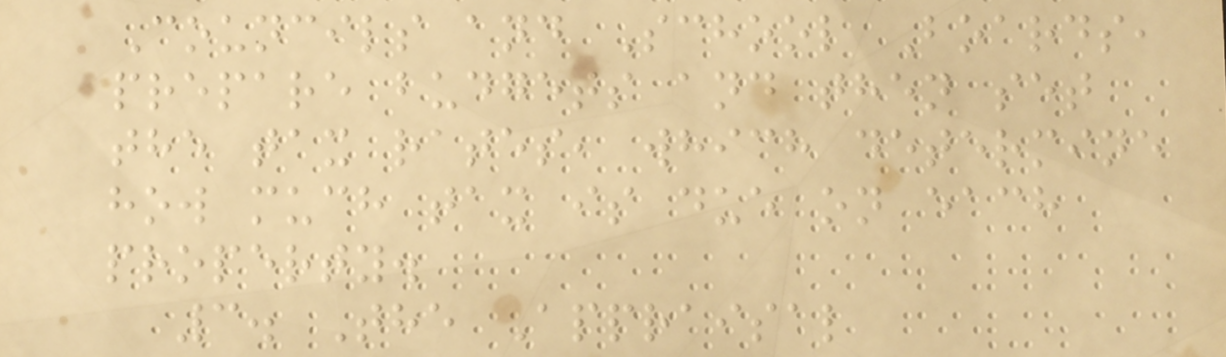Councils and School Boards,
prepare budgets and then set
the tax rates, which determine
how much tax is due on each
property.
3. The Appraisal
